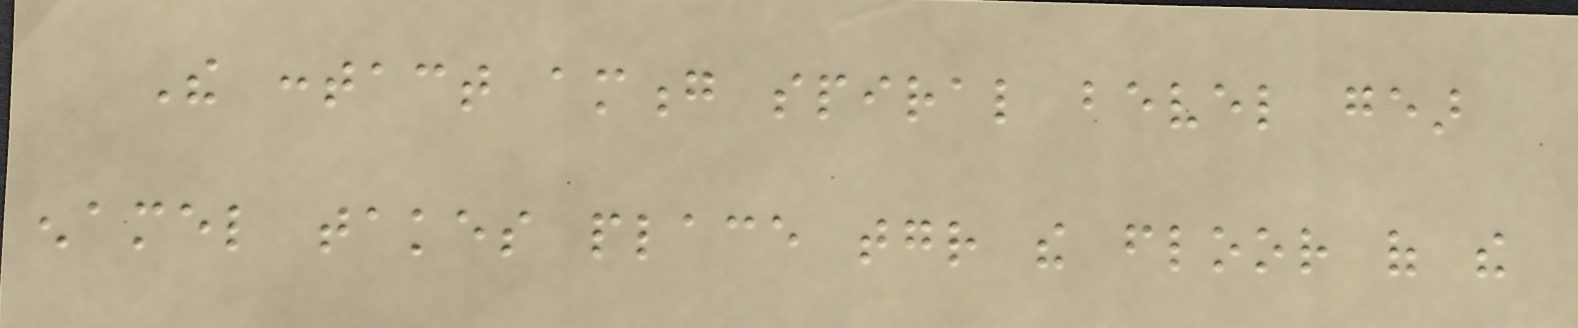The contact among spiral bevel gear
enamel takes place together the floor of the
